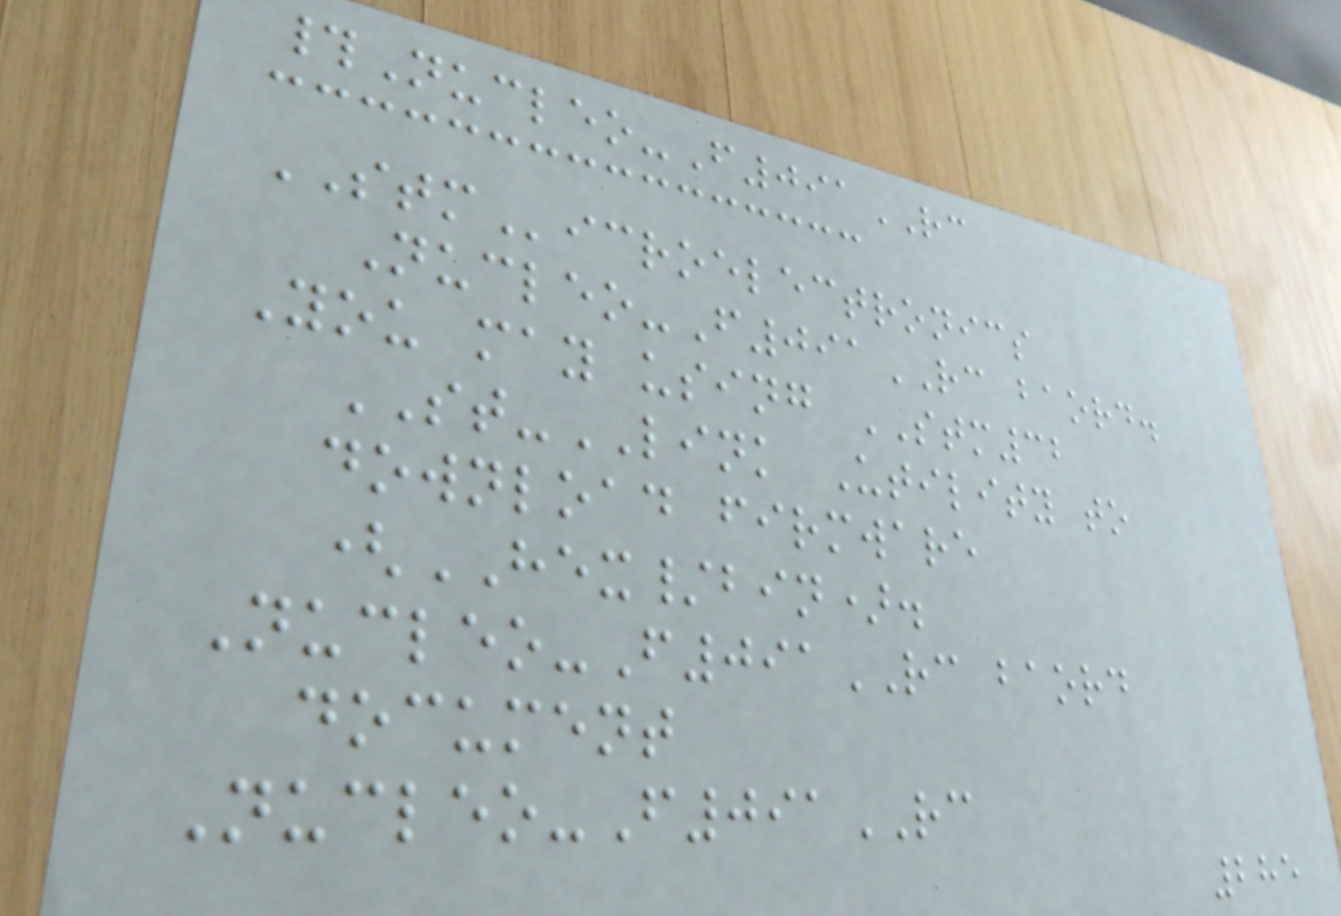#Nucleo-F091RC
STMicroelectronics
Nucleo-F091RC baord.
You may using STM32
ST-LINK Utility to
download firmware
(HEX/bin).
Nucleo-F091RC baord
document
Nucleo-F091RC
285
